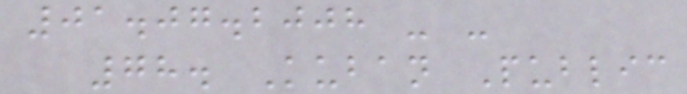01.07.2008 - -
78. Kuban Public
